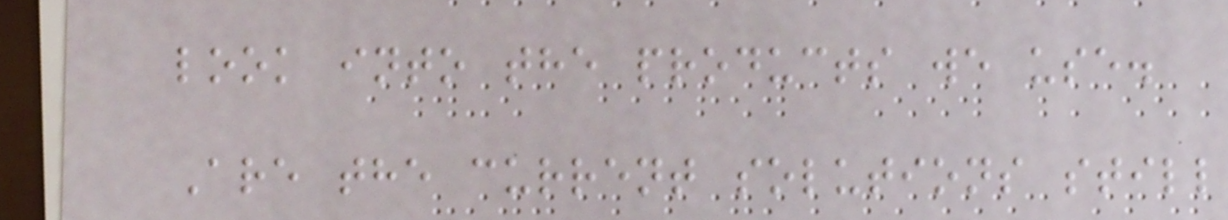look into the products we use.
Are the current solutions still
